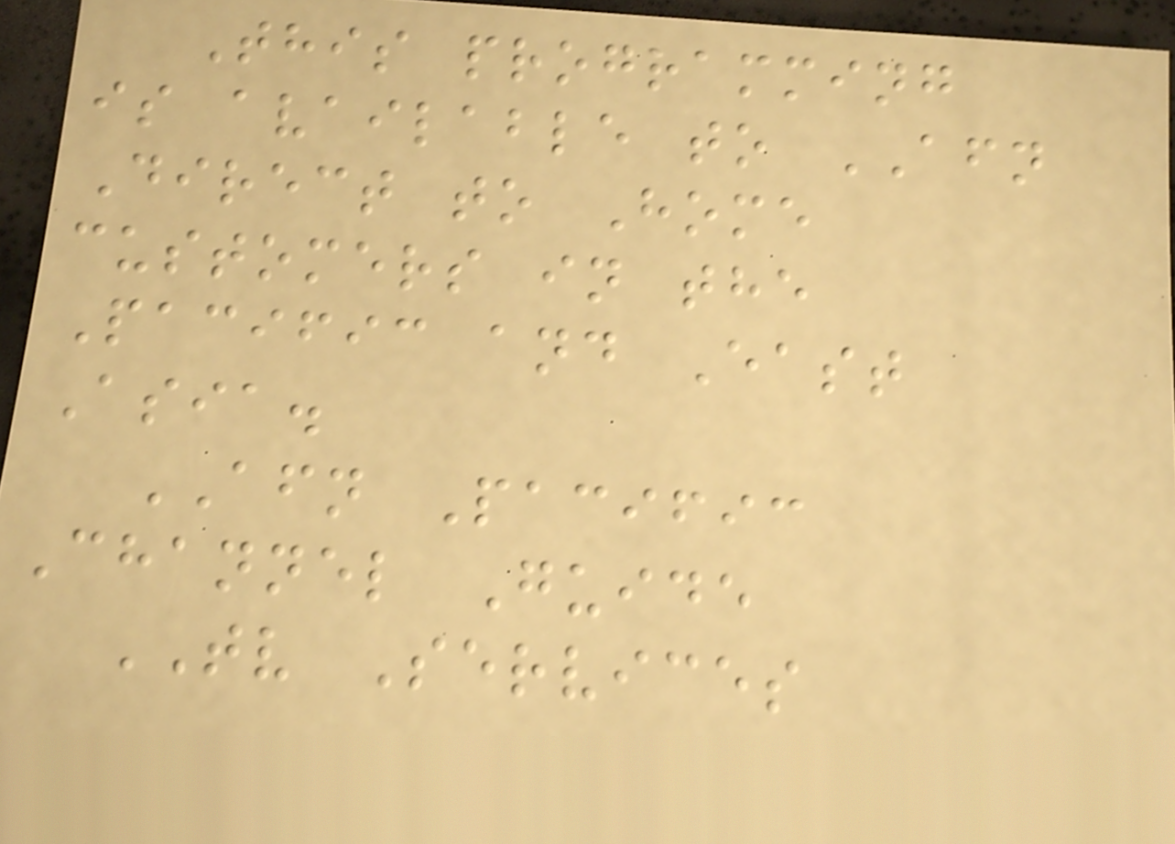This programming
is available to AFN
Direct to Home
customers in the
Pacific and East
Asia.
AFN Pacific
Channel Guide
TV Services
